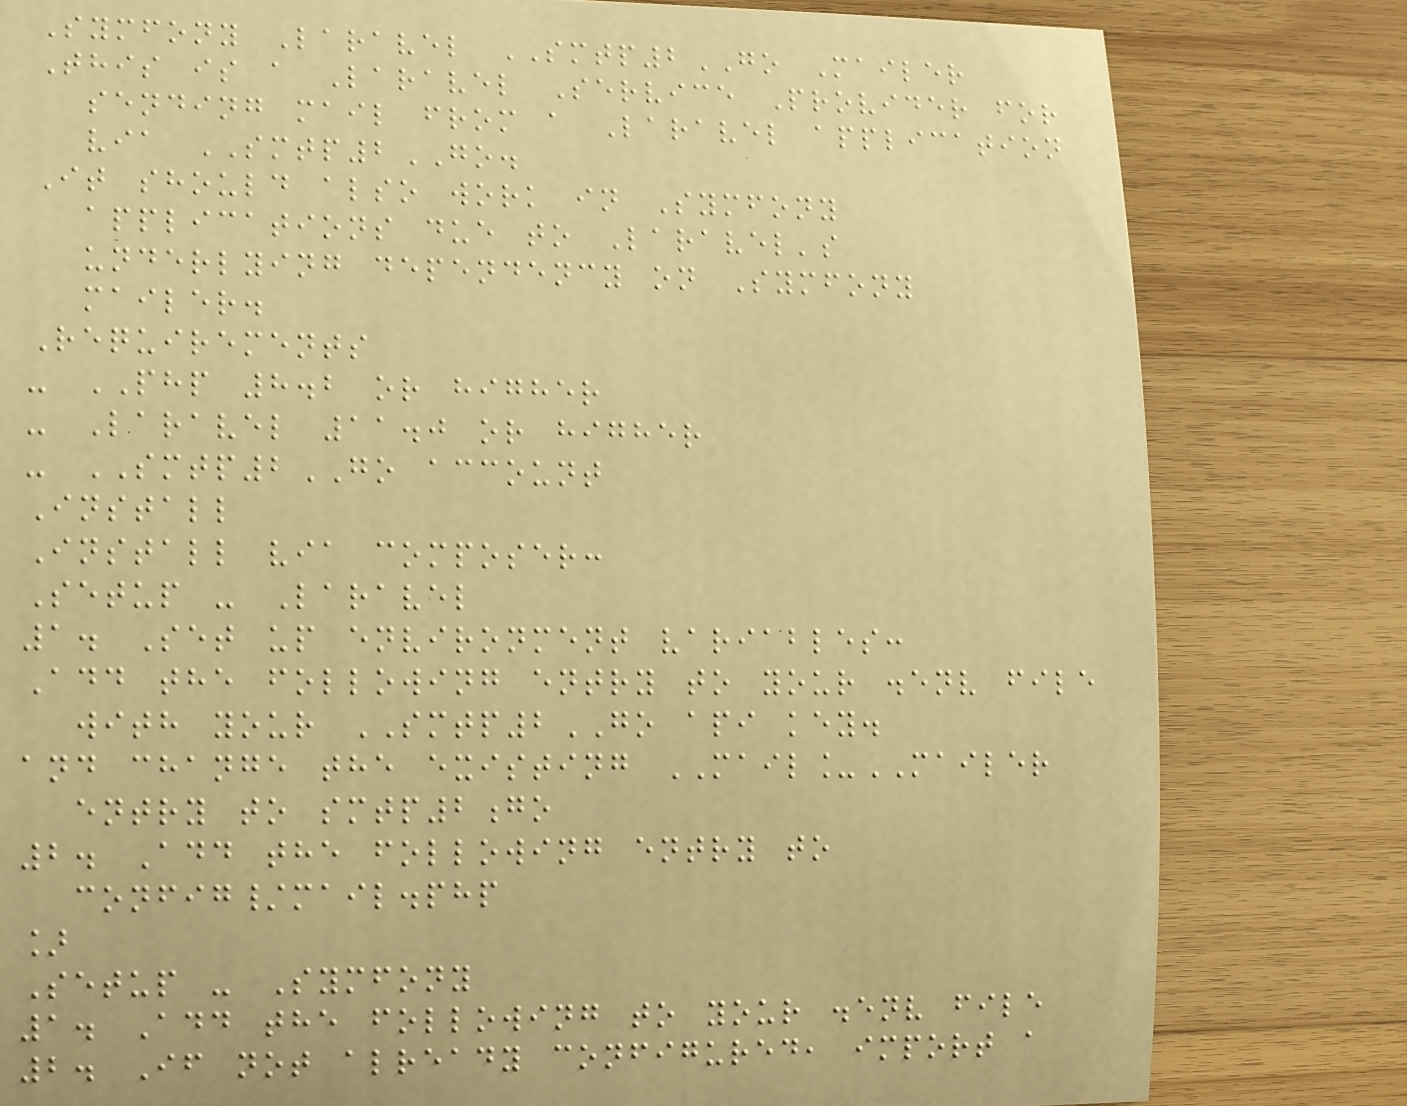Symfony Laravel SMTP2GO Mailer
This is a Laravel Service Provider for
sending mail from a Laravel application
via SMTP2GO.
It should also work in Symfony
applications due to Laravel's
underlying dependency on Symfony
mailer.
Requirements
- PHP 8.2 or higher
- Laravel 11.0 or higher
- SMTP2GO account
Install
Install via composer:
Setup - Laravel
1. Set up environment variables:
Add the following entry to your .env file
with your SMTP2GO api key.
and change the existing MAIL_MAILER
entry to smtp2go
2. Add the following entry to
config/mail.php
]
Setup - Symfony
1. Add the following to your .env file
2. If not already configured, import a
